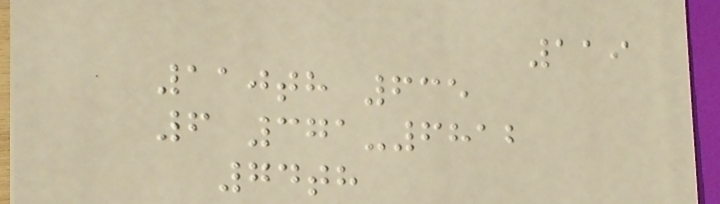119
110th 635
6 371-6812
74th
